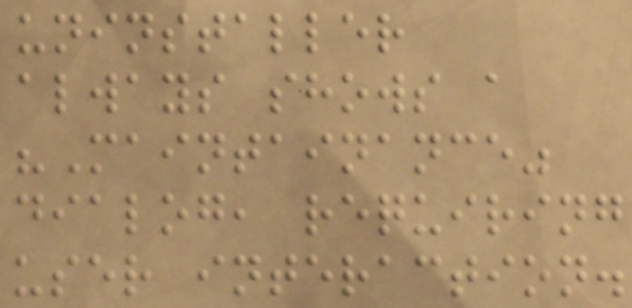uninstaller
always shows a
"Maintainance"
dialog, requiring
user interaction.
